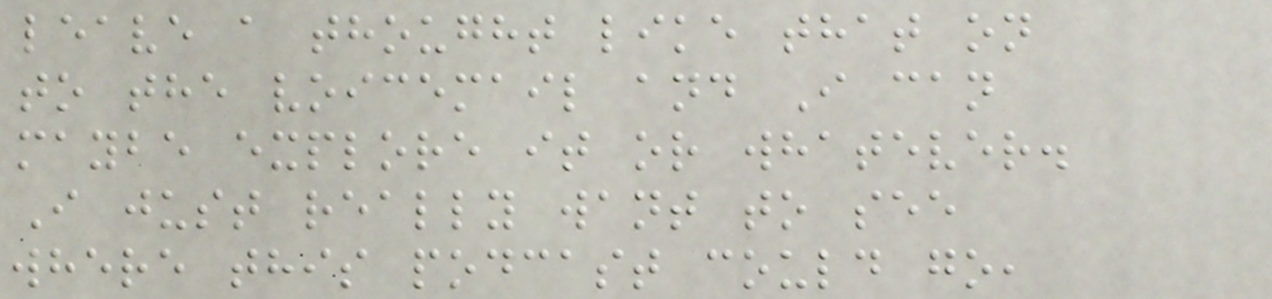leave a thought like that on
to the voicemail and I can
maybe explore it or whatever.
I just really want to see
where this podcast could go,
